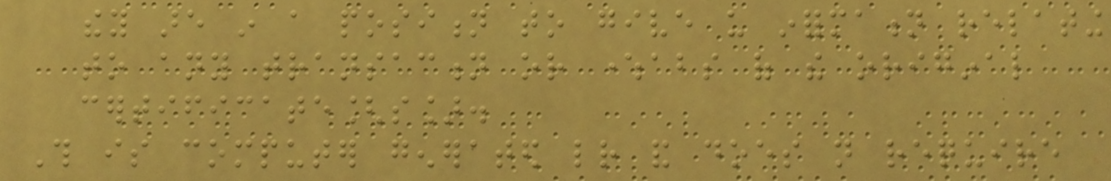they are in a position to give us information relating
to any transaction or whereabouts of the original
certificate[s].
This is computer generated letter and does not require
